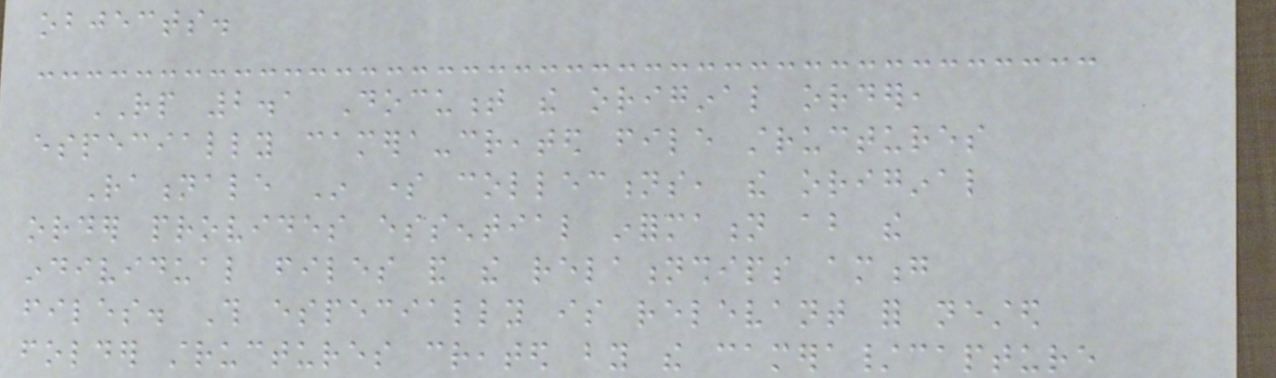objects.
RP 2.1 Document the original order,
especially camera-created file structures
Rationale In some collections, the original
order provides essential information about the
individual files and the relationships among
files. This especially is relevant for nested
folder structures created by the camera/capture
